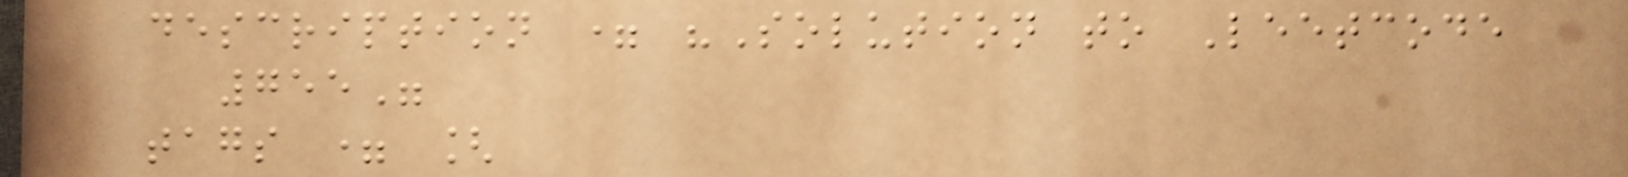description = "Solution to Leetcode
755"
tags = [
